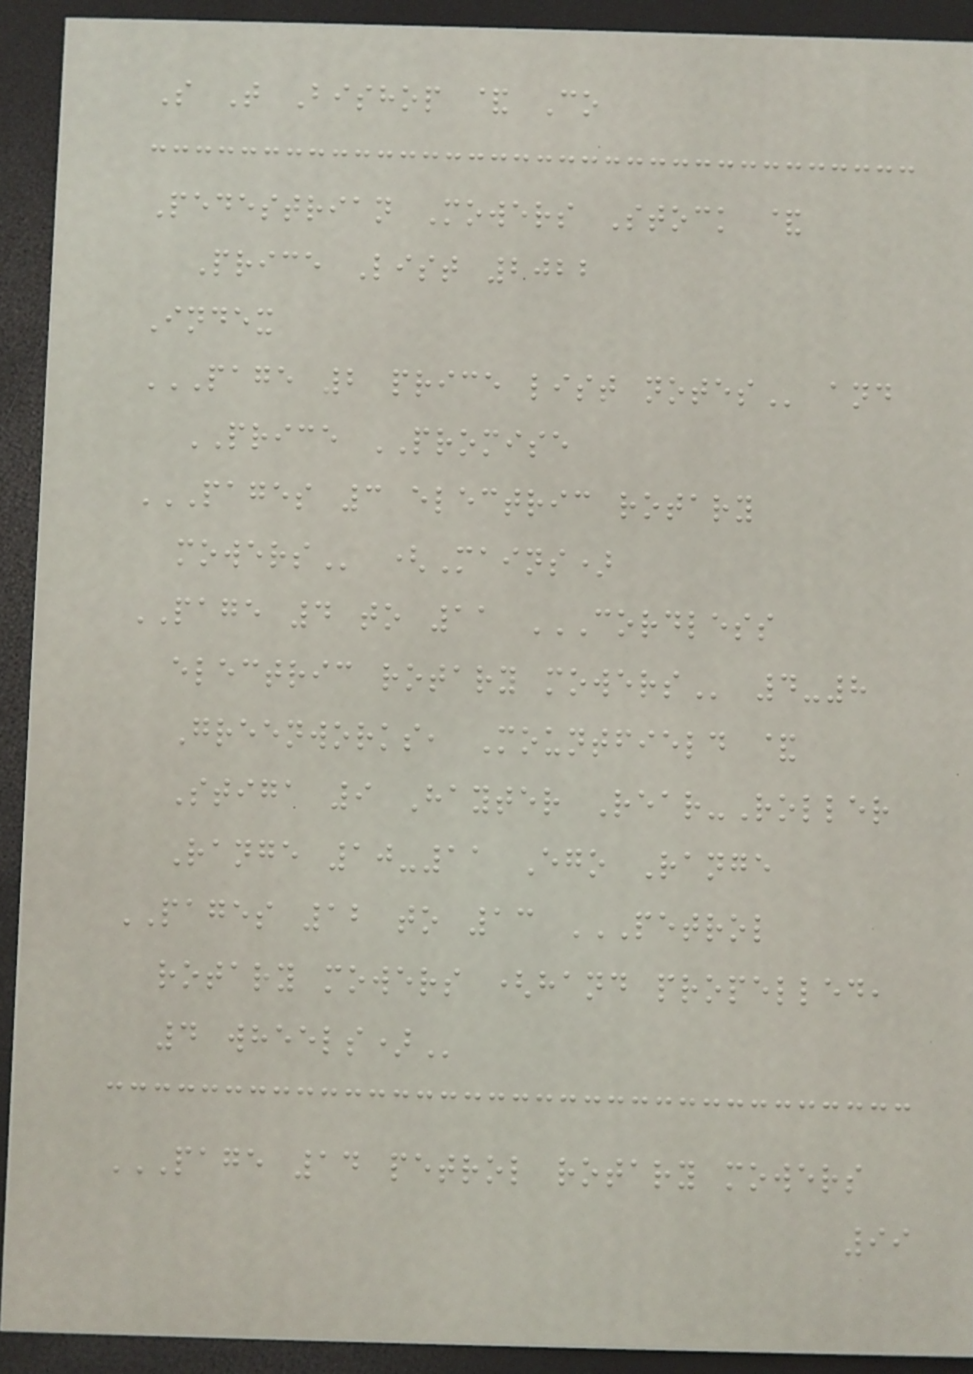S T Bishop & Co
Pedestrian Mowers Stock &
Price List 2022
Index
PAGE 2 PRICE LIST NOTES and
PRICE PROMISE
PAGES 3 ELECTRIC ROTARY
MOWERS (Mains)
PAGE 4 to 11 CORDLESS
ELECTRIC ROTARY MOWERS 4-8
Greenworks, Mountfield &
Stiga 9 Hayter Rear-Roller
Range 10-11 Ego Range
PAGES 12 to 13 PETROL
ROTARY MOWERS (HAND PROPELLED,
4 WHEELS)
PAGE 14 PETROL ROTARY MOWERS
99
